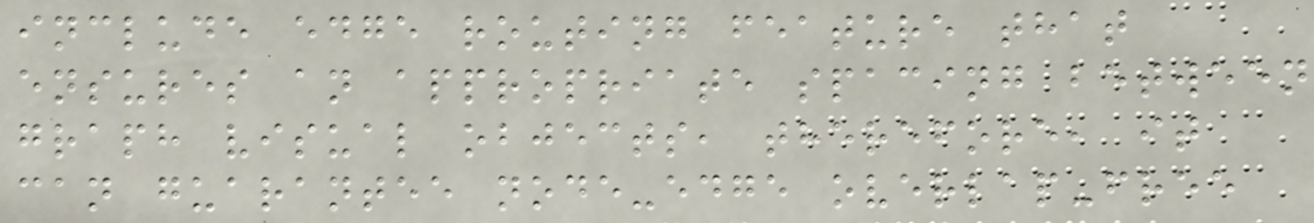include edge routing feature that
ensures an appropriate spacing between
graph visual objects, therefore, it
can guarantee node-edge overlap-free
